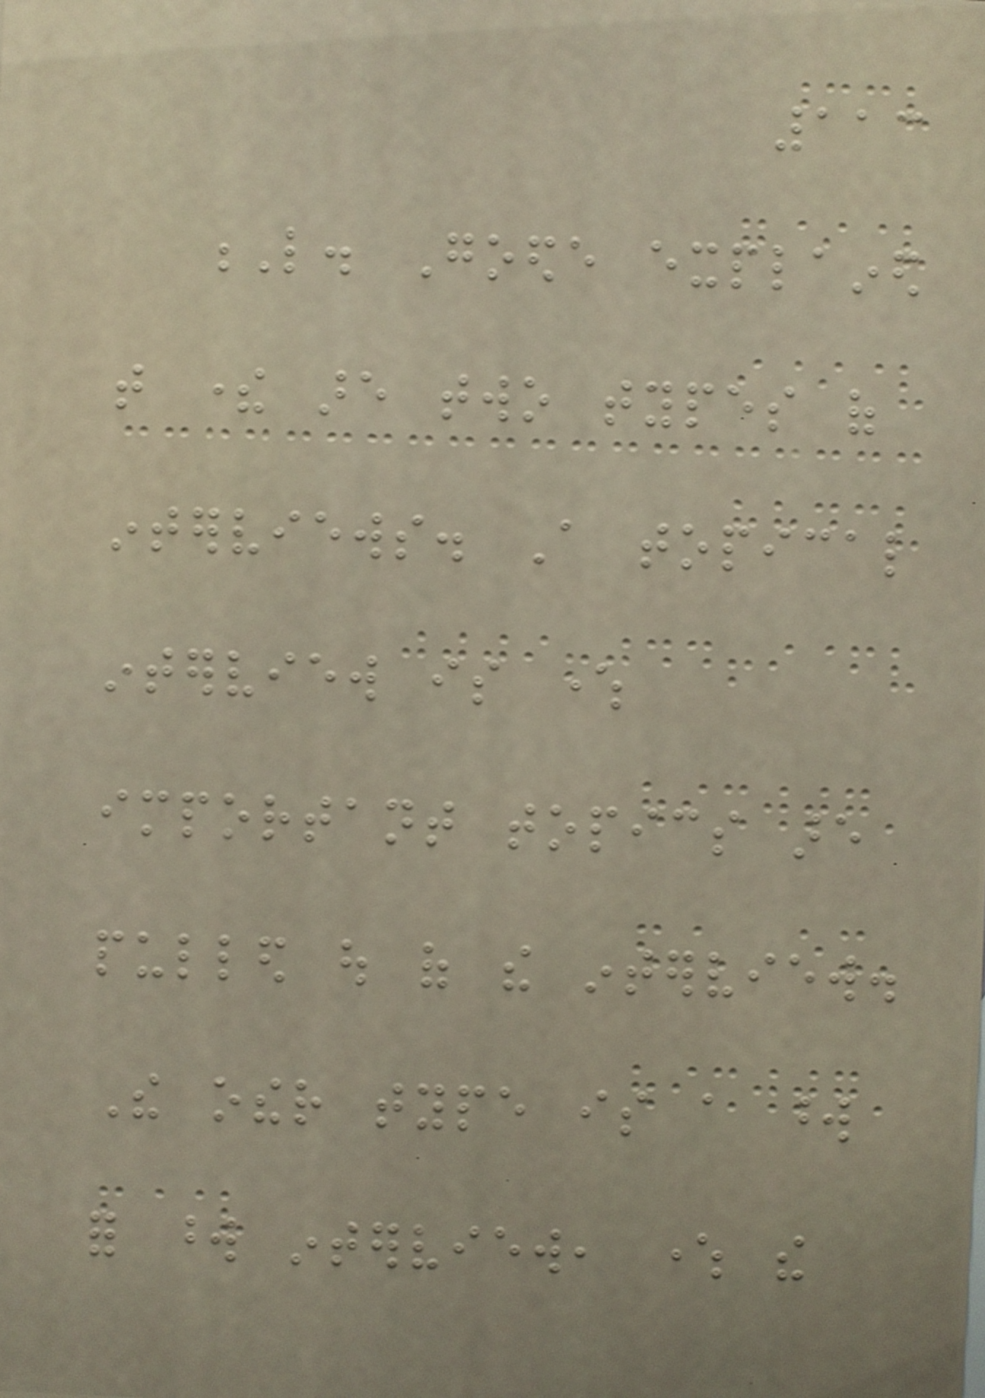113
L. Goede explained
that there are two types of
interviews. A topical
interview is where
important topics are
pulled out of the interview.
The other type is a word
for word interview, where the
